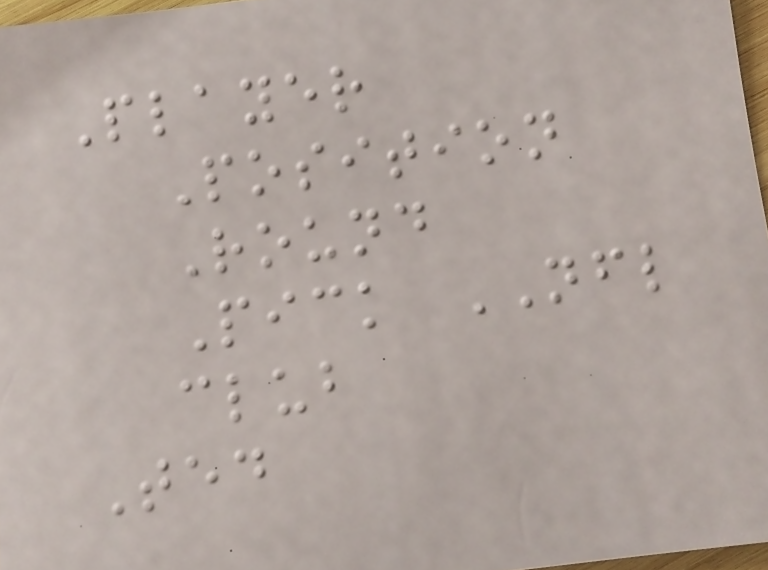Player
Position
Round
Pick NFL
club
Ted
